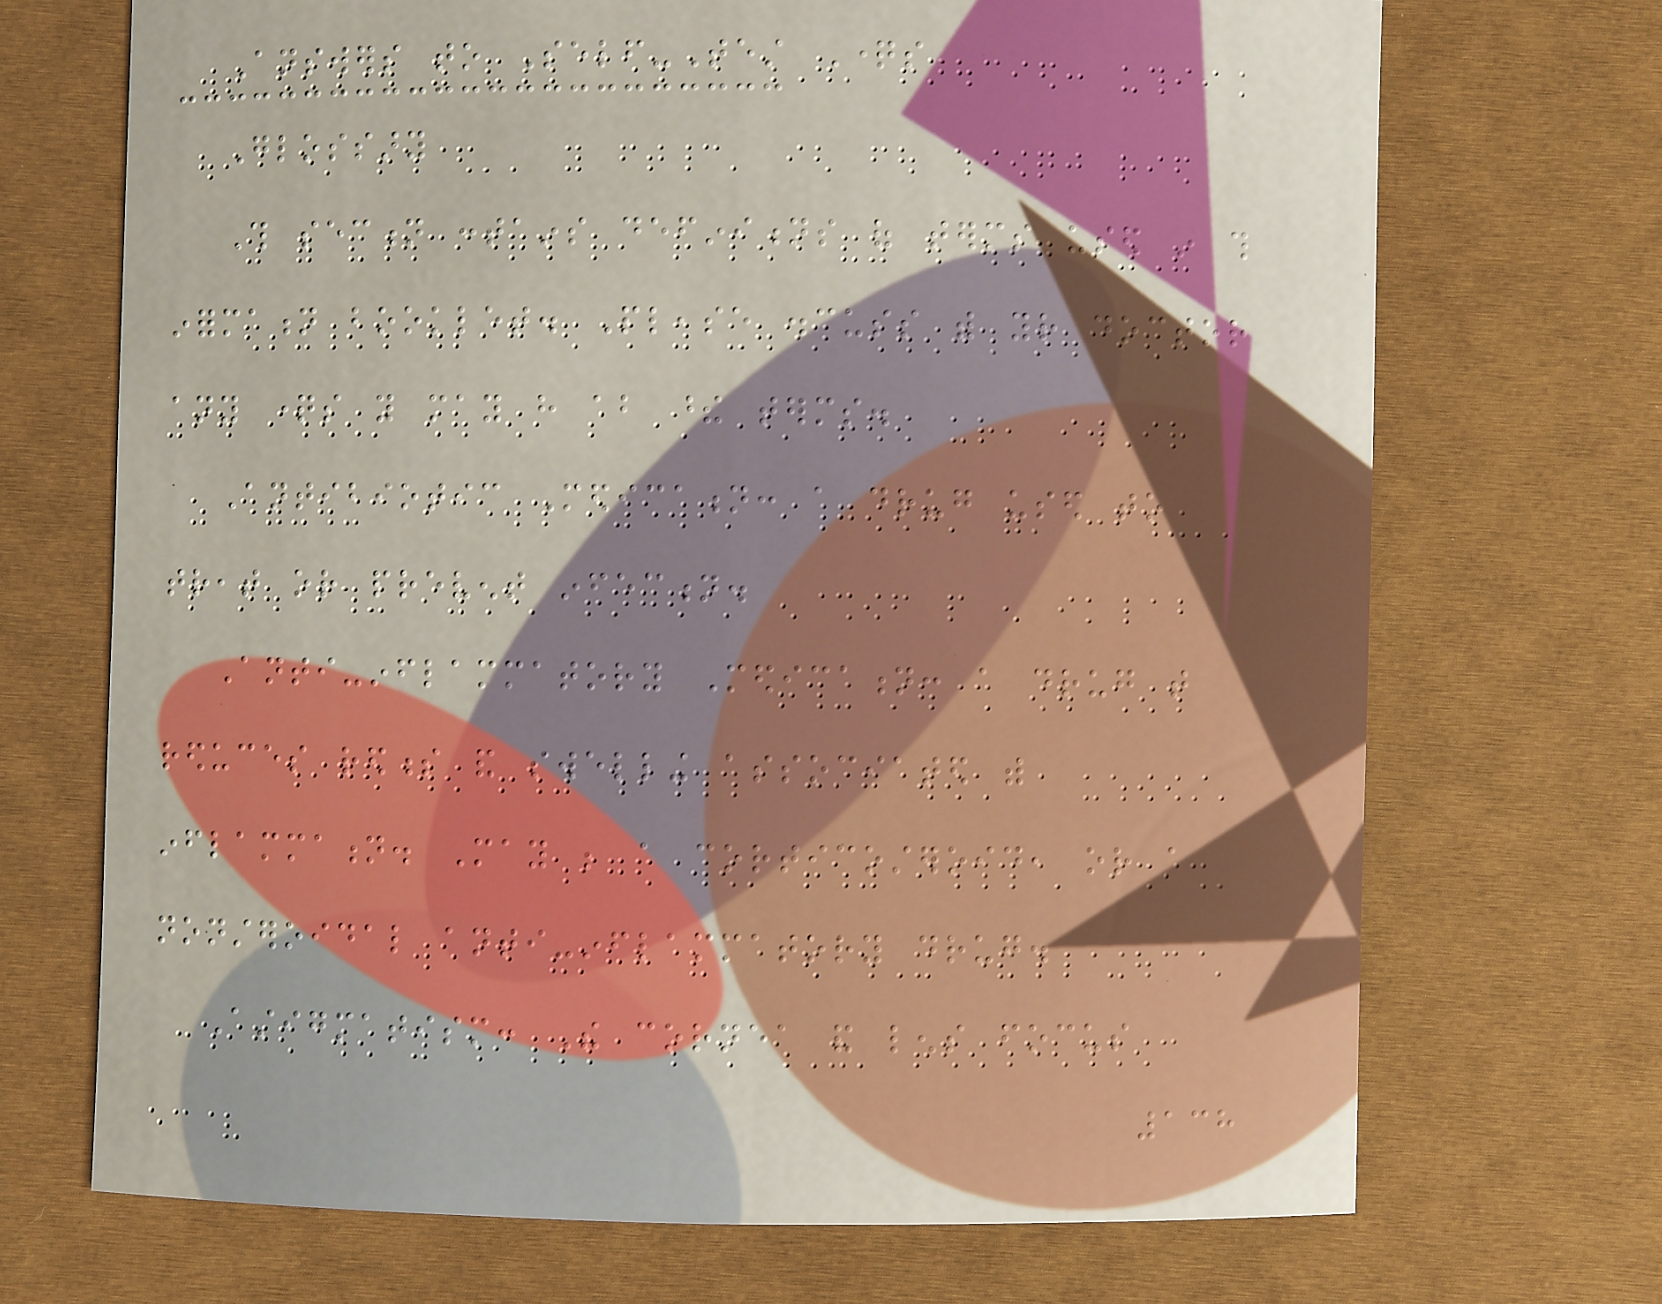Answers to Self-Test Questions
Glossary
This section contains definitions of terms used in this
information booklet. Please discuss with your doctor
any questions you may have about these terms.
Antibiotic Medication: a drug used to
treat or prevent infection.
Anti-inflammatory Medication: a drug that
reduces redness and swelling associated with
inflammation. May be a corticosteroid, or a
nonsteroidal anti-inflammatory drug.
Astigmatism: The cornea and lens focus
138
